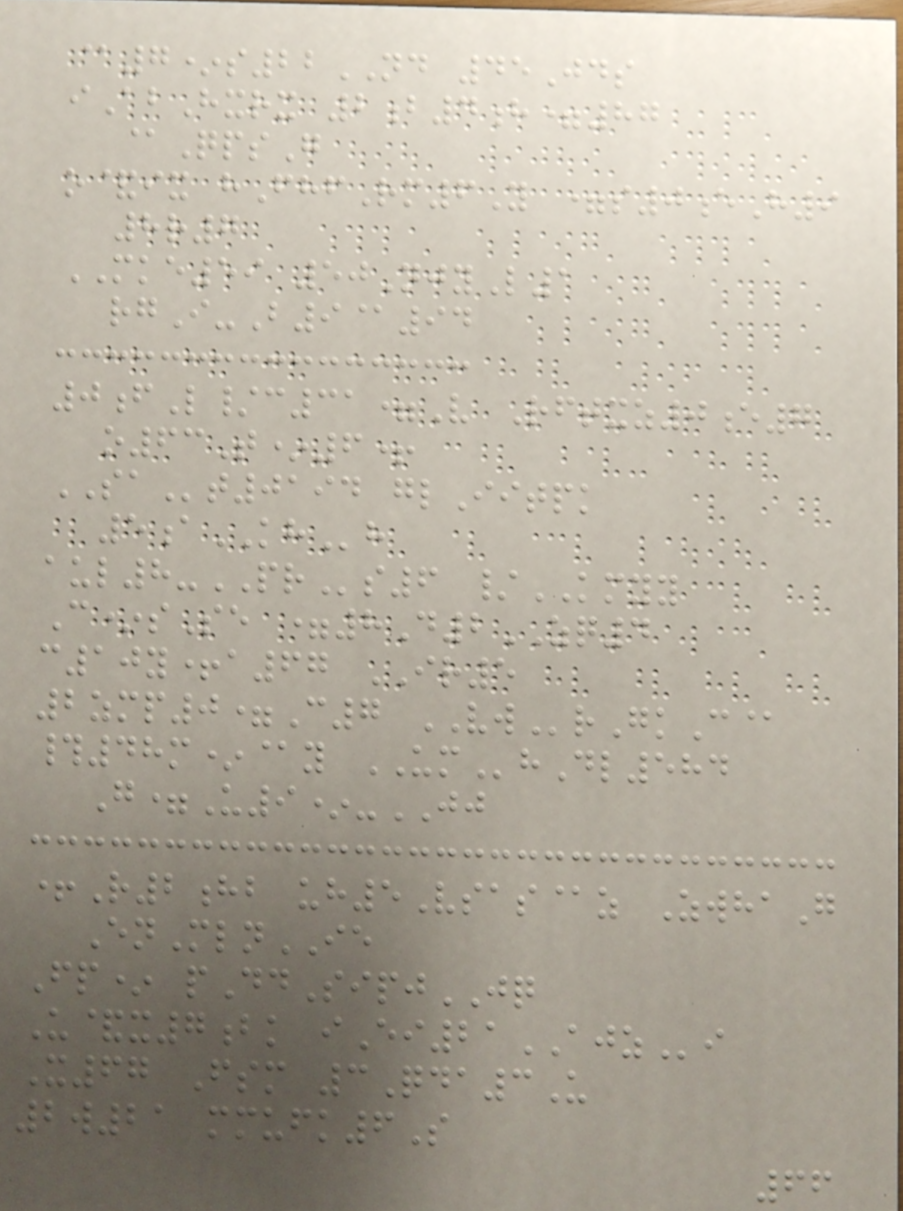@7*s22ND 45Jds
iAbHxrx 2b4h=87
@QpsG
o&ix hFhfRm6Y =s0eH9
8r7
MKE59 50NjyL1
rgI-B9@94
0fL/c31=V Rftxz0e7
o63T*6+
SAt0194 glIitpk
5aKHh
aul8-PRs6 /KMYY
C*sSe =8D2ZQ4
c10y+a67 IR5
2zmp0=C7 VWrGkC@
#48m*@y UMhDl584
G=U9*-JJ
+R2hb uh5Vsas@z ZwhaG
EnMlnIE
Fp* pDdSipjJQ
U&x7bk iEi21AJZi
X67 Fsm 3Qda3U
2w21 mmufk6S
66
